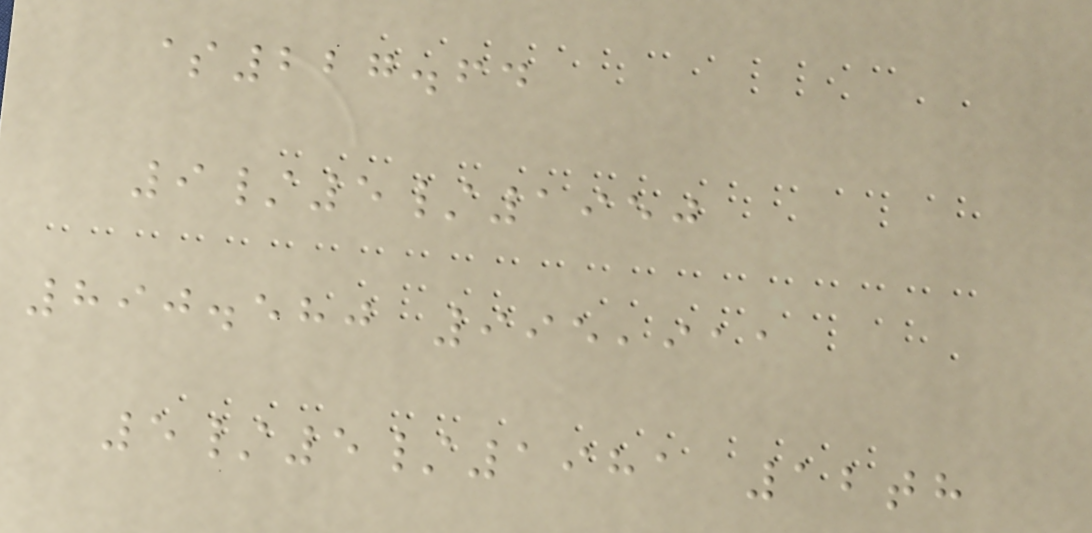$227.64
9/5/1950
890.580 995,911
5/5/1981 12th
